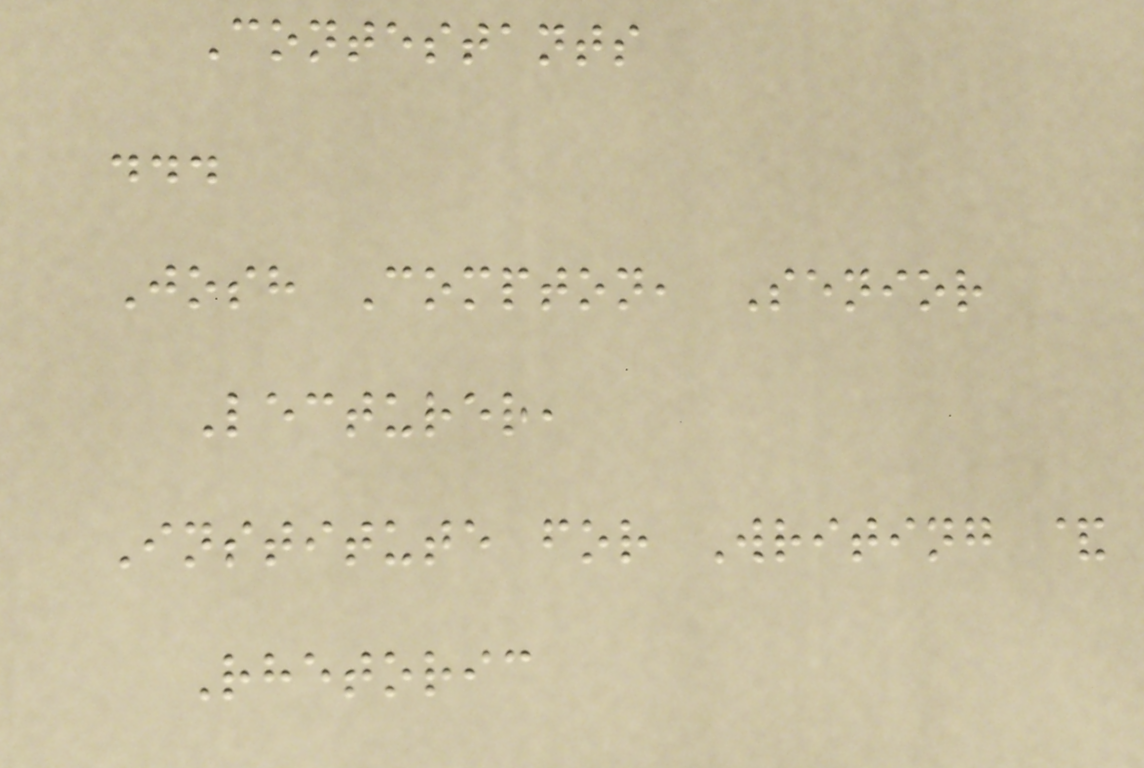Contestants
...
Josh Compton, Senior
Lecturer,
Institute for Writing &
Rhetoric
